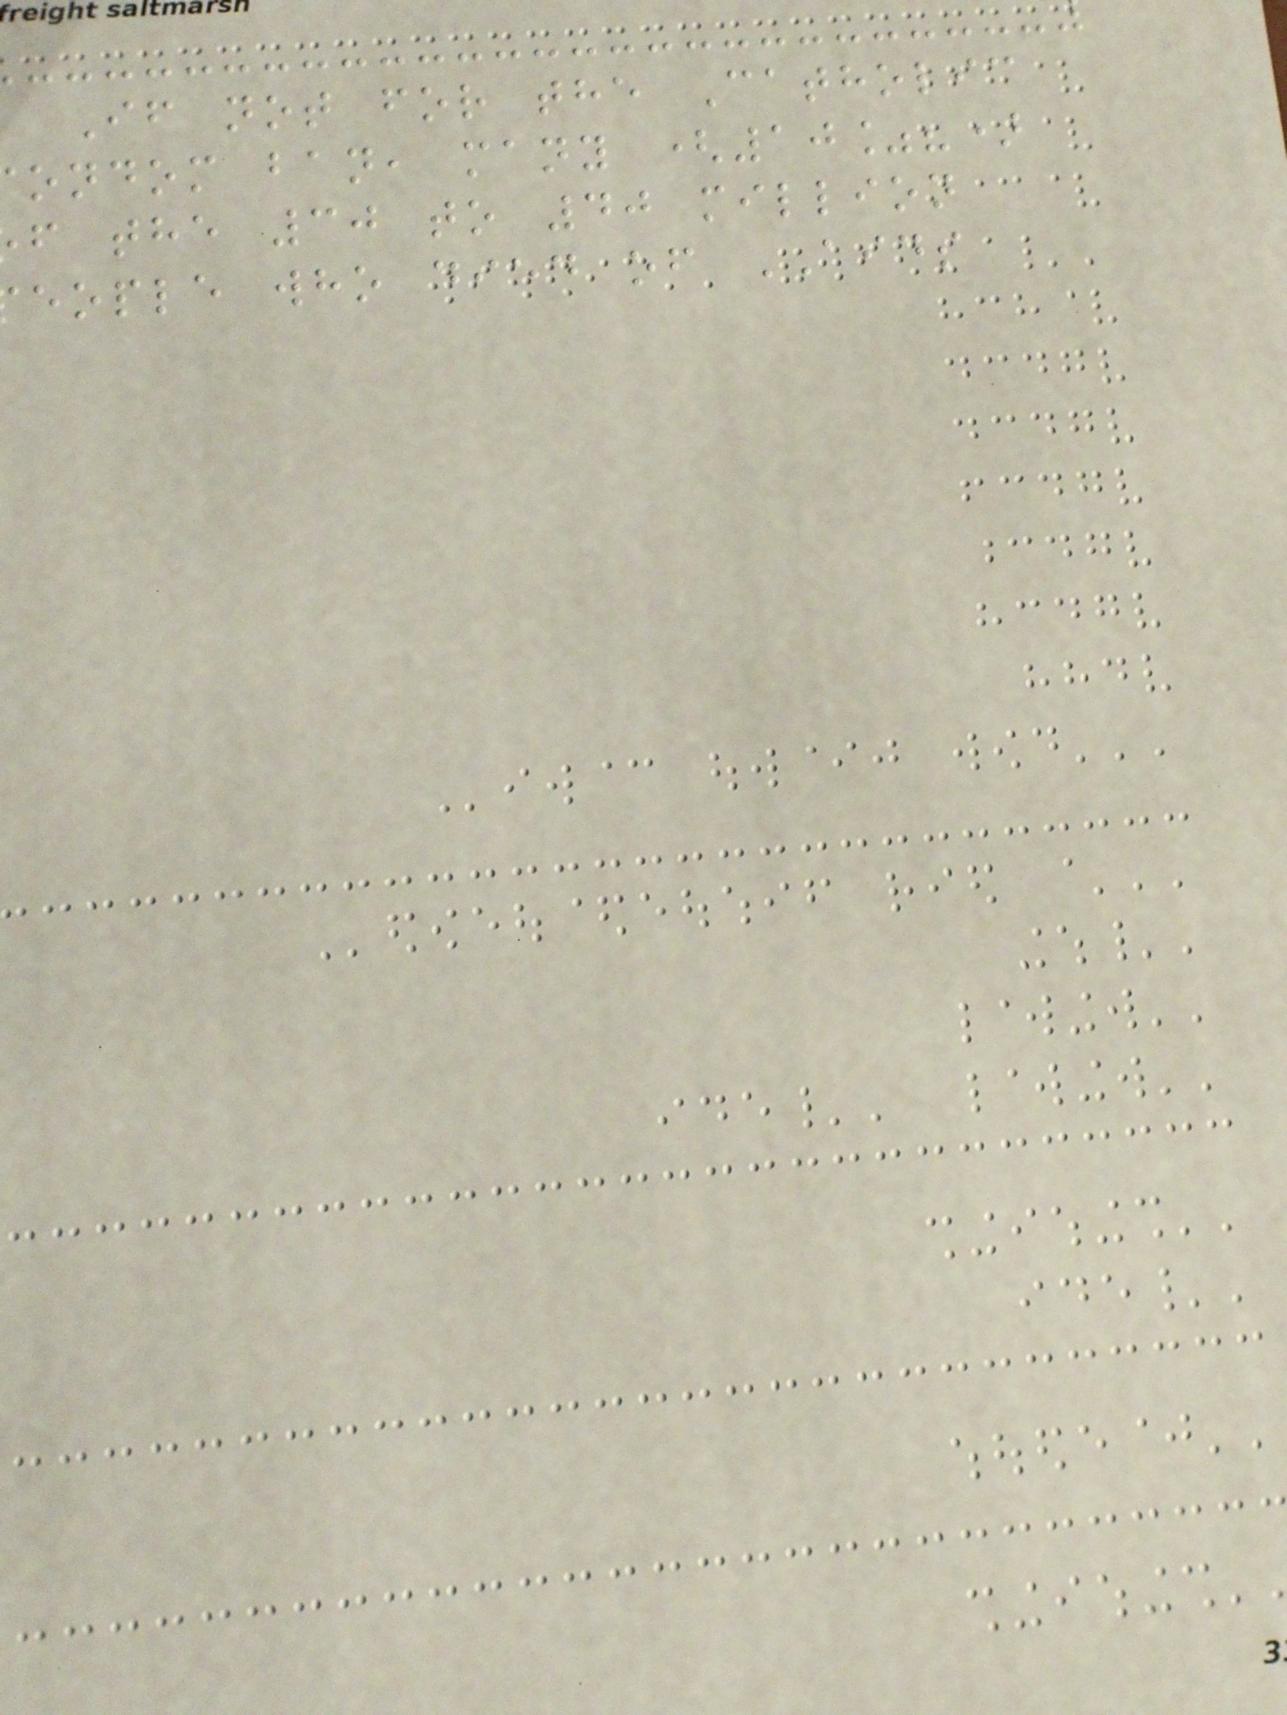If not for the Catholic
ondom ban, many (10%?)
f the 30 to 40 million
eople who died of AIDS
